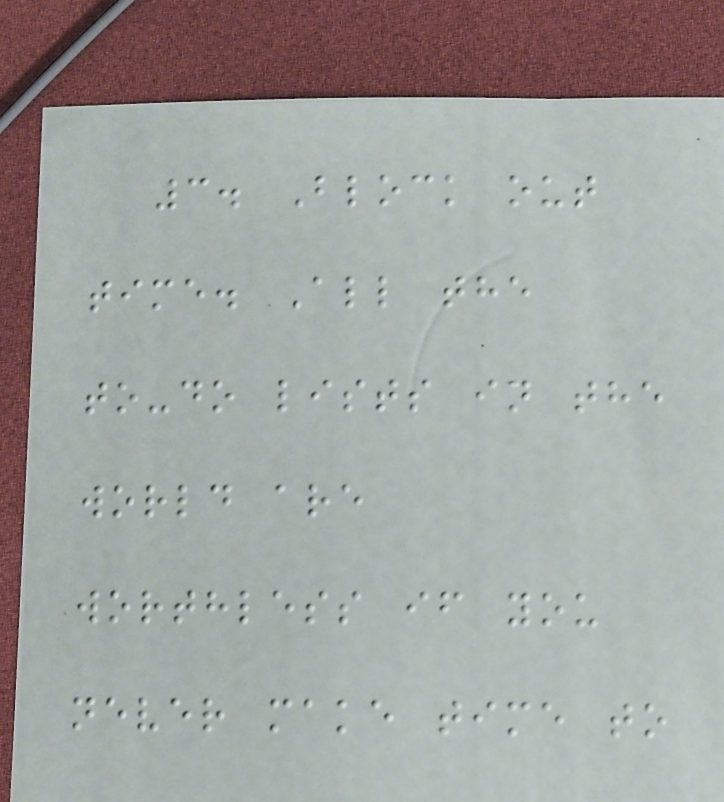3. Block out
time. All the
to-do lists in the
world are
worthless if you
never make time to
